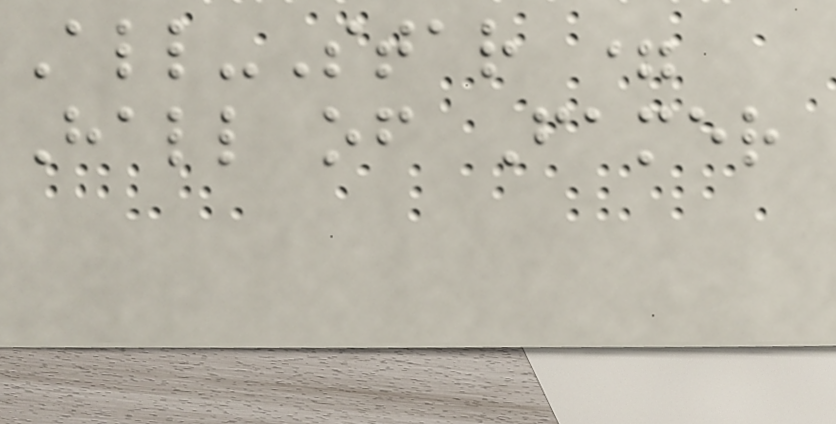All-Star =
Hall of Famer
